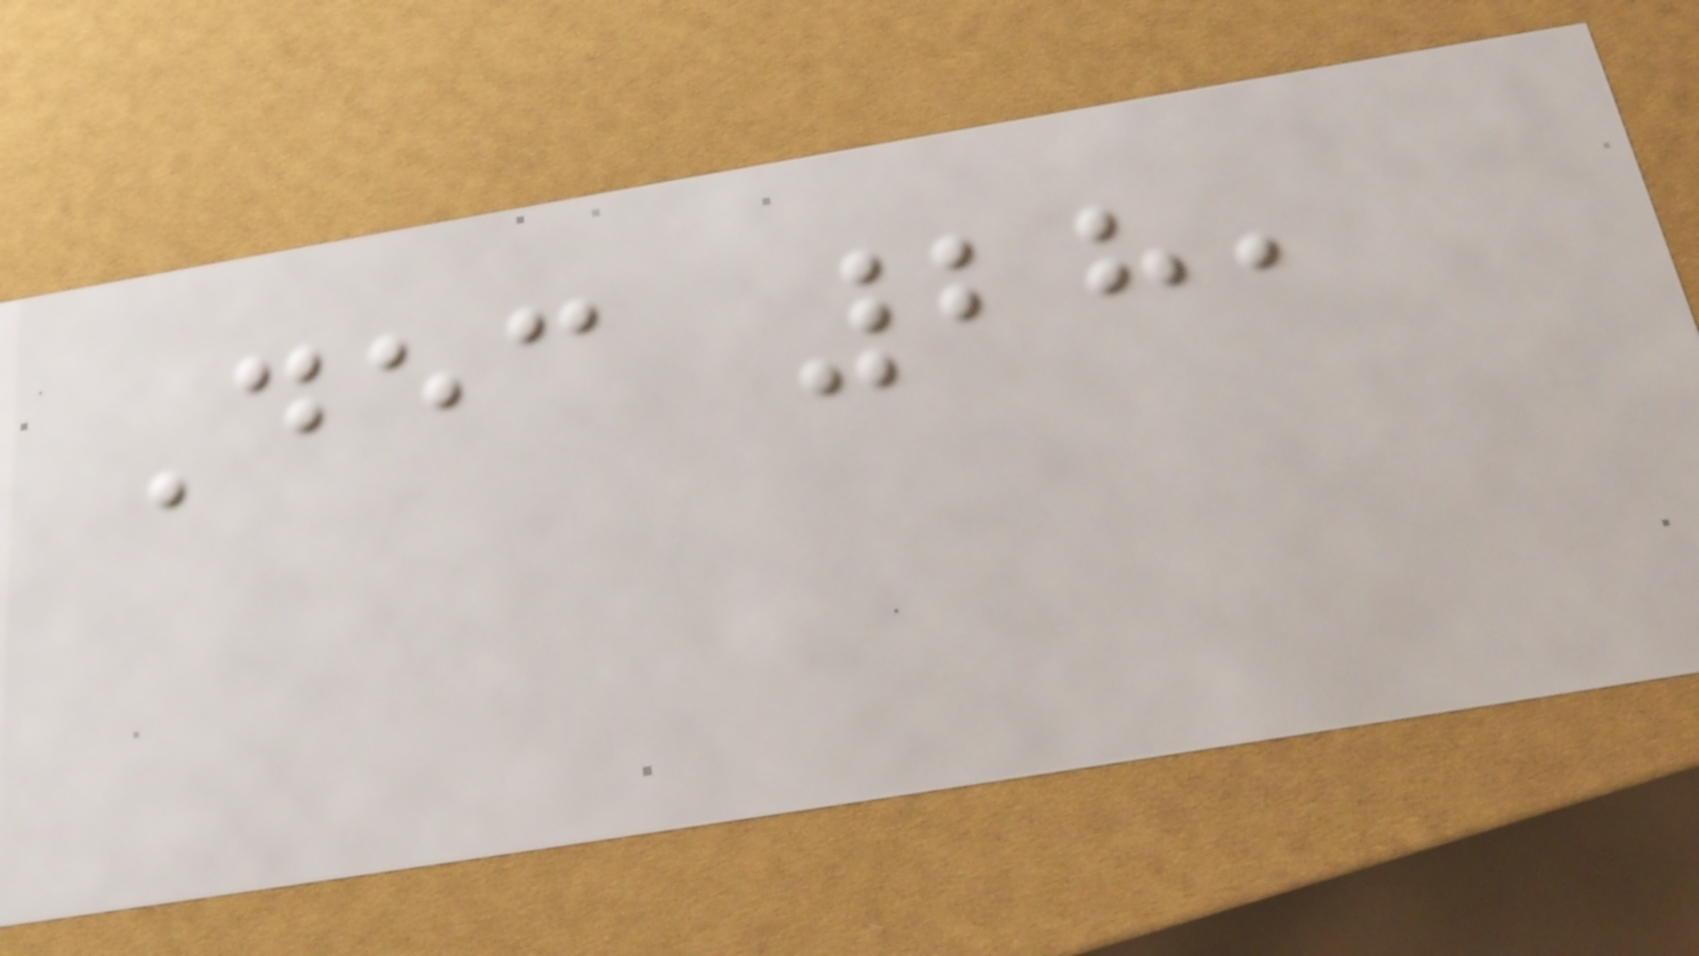Dec 28,
